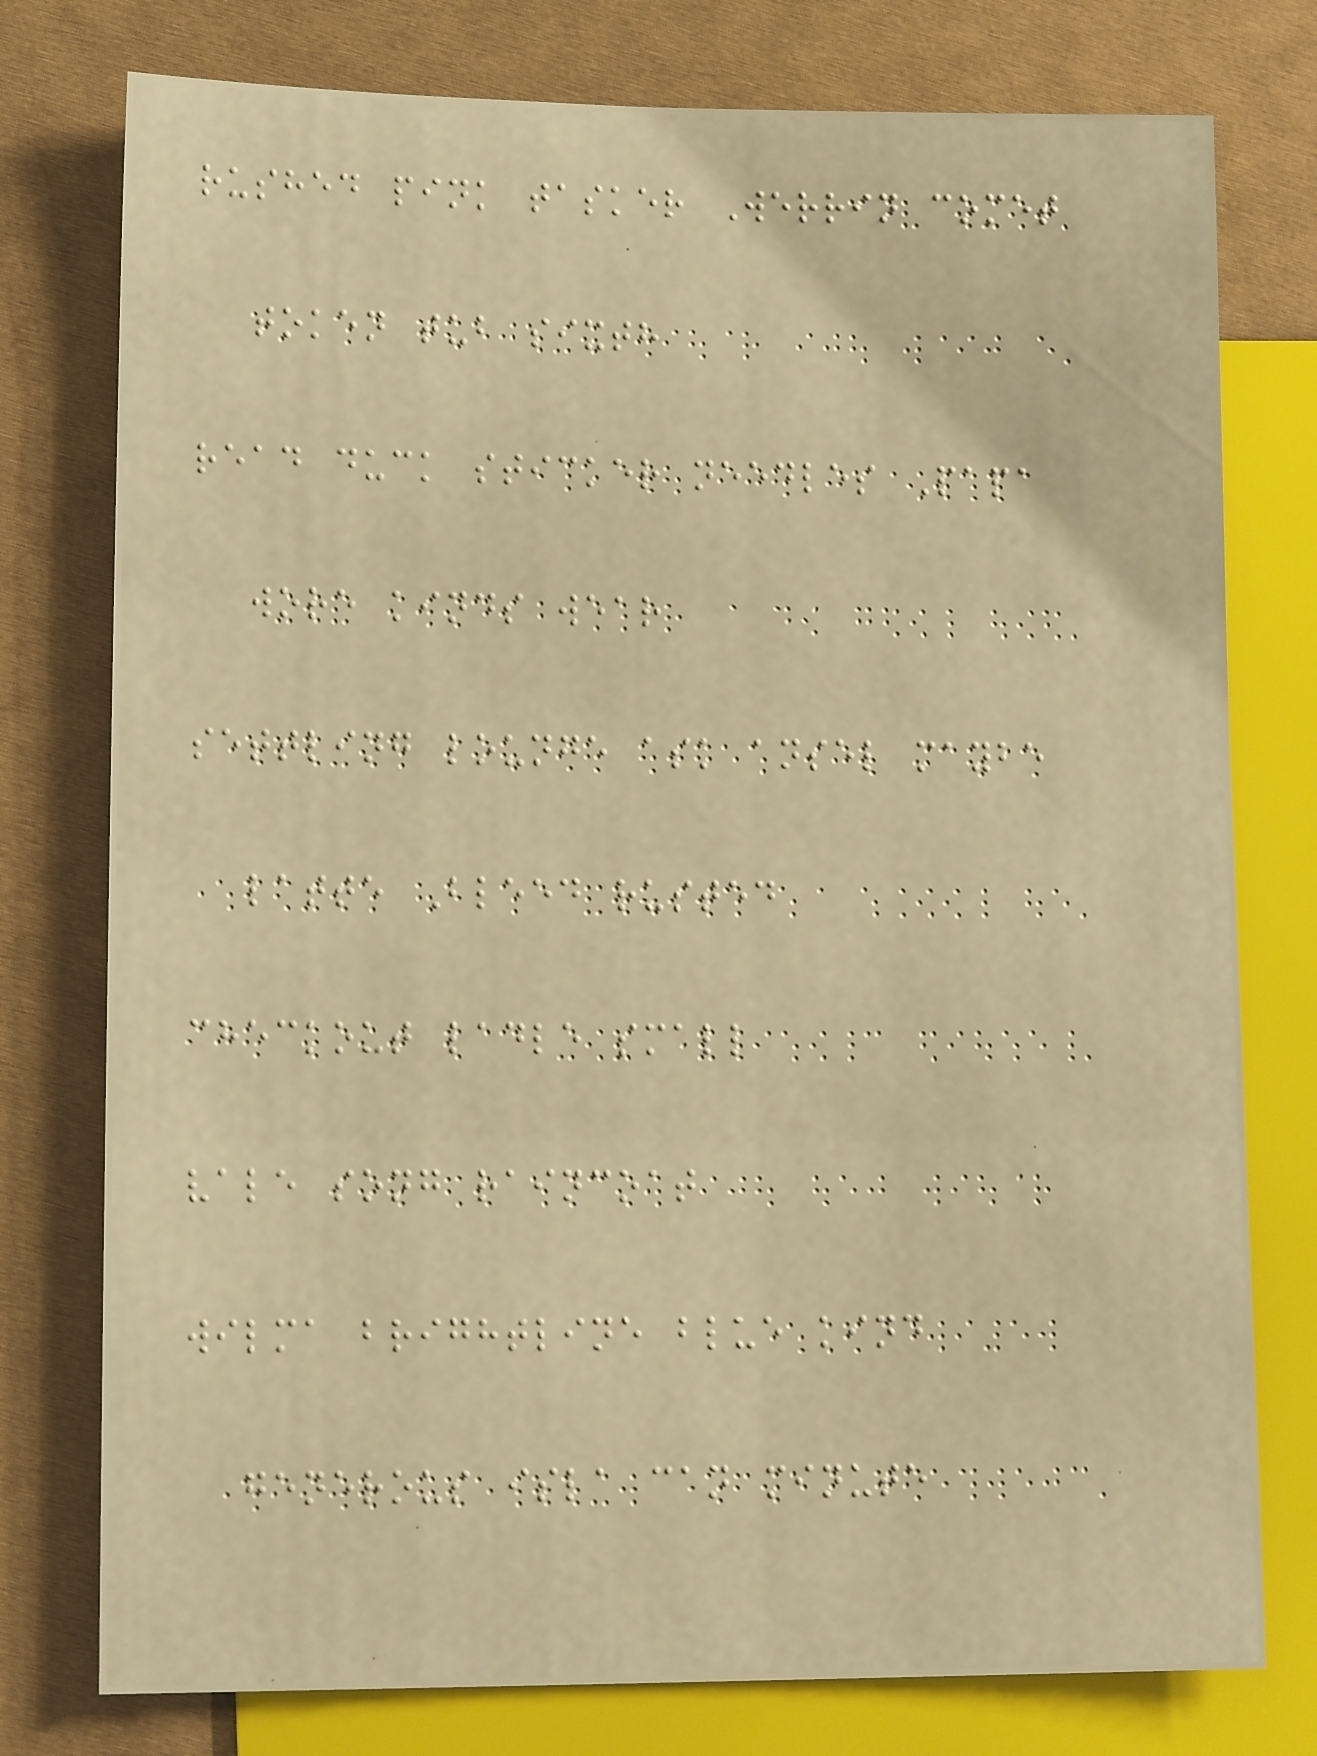rushed pink tasker Werrin comet
token tub sixth
read duck sticker needles Papa
wore kinds wear
settling lounge ask ansel maybe
latte Bleed rusted
checkout ladle small
vale song raincoat
wilma brightline blue kind
generous isla can minute
